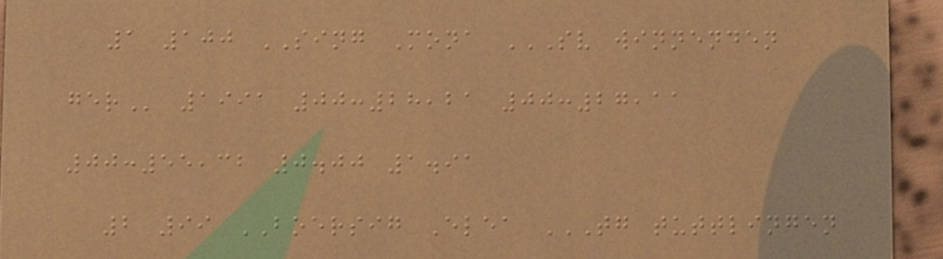1 100 SING Mona SV WINNENDEN
GER 1991 00:28,21 00:27,11
00:55,32 0.00 1.91
2 99 BOERSIG Elea TG TUTTLINGEN
